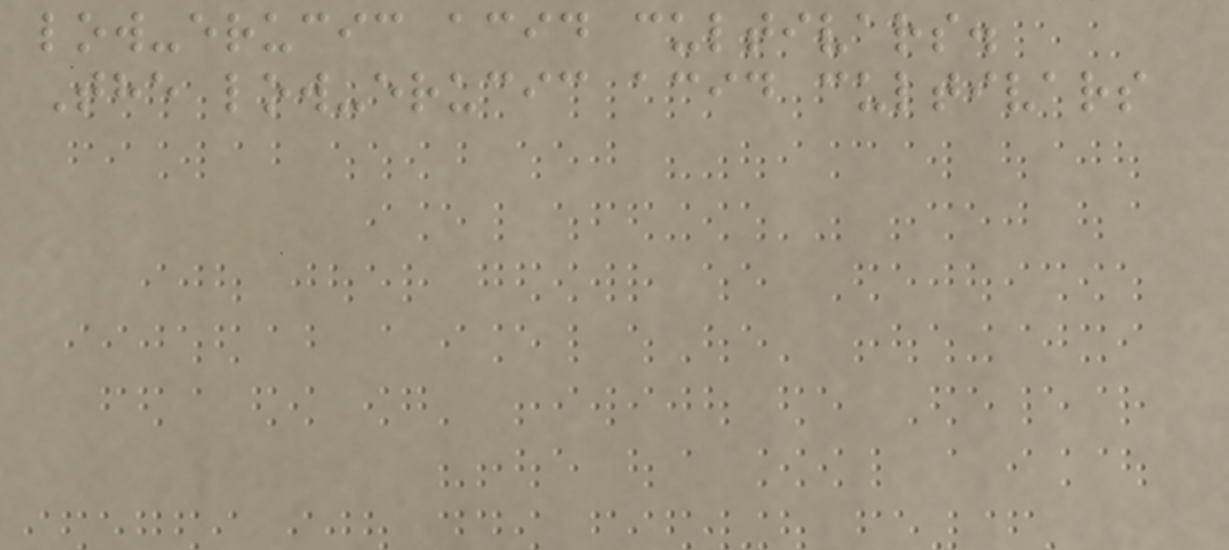low-erucic acid cultivars.
The low-erucic acid cultivars
